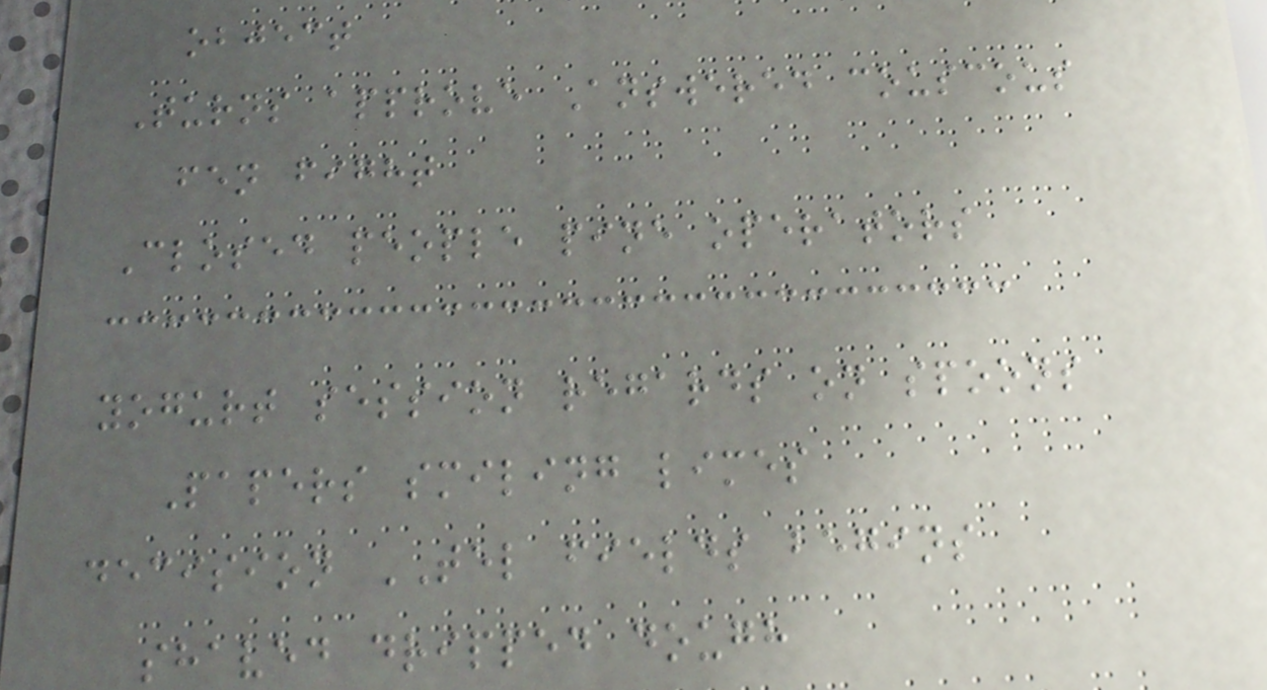object
Turns approve Answered couscous
fen fight
Closed people pine operators
yogurt session regards on spoons
Papers smiling limes
decision TEL fields begins
shaved dripped dough
